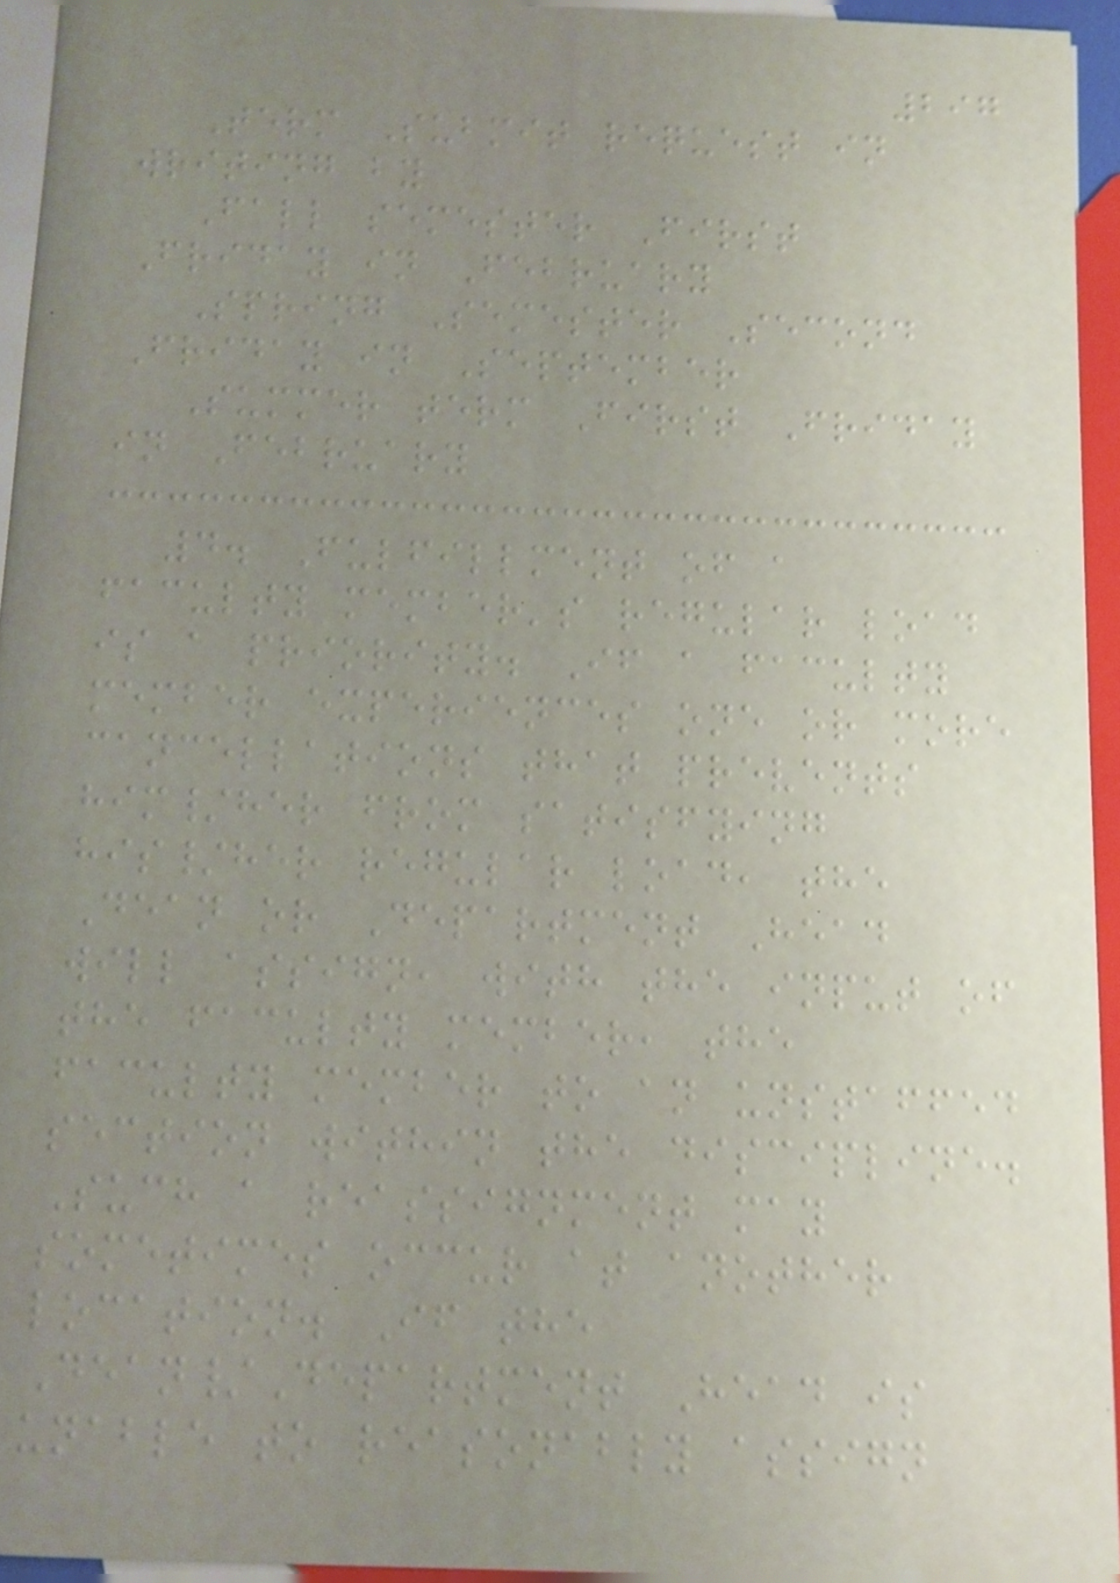297
Term Submit request in
writing by
Fall semester First
Friday in February
Spring Semester Second
Friday in September
Summer term First Friday
in February
4. Fulfillment of a
faculty member's regular load
is a priority. If a faculty
member experiences one or more
cancellations that prevents
him/her from satisfying
his/her regular load, the
Dean or Department Head
will assign, with the input of
the faculty member, the
faculty member to an unstaffed
section within the discipline.
Such a reassignment may
sometimes occur at another
location. If the
Dean/Department Head is
unable to reasonably assign
